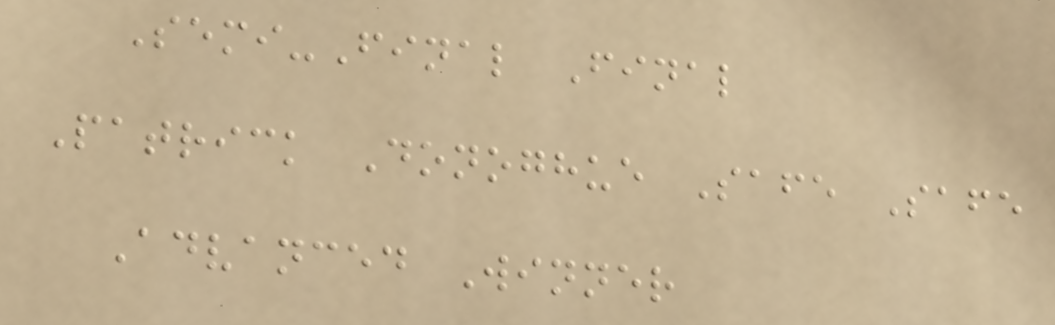Semi-Final Final
Patrick Donoghue Safe Safe
Advanced Winner
